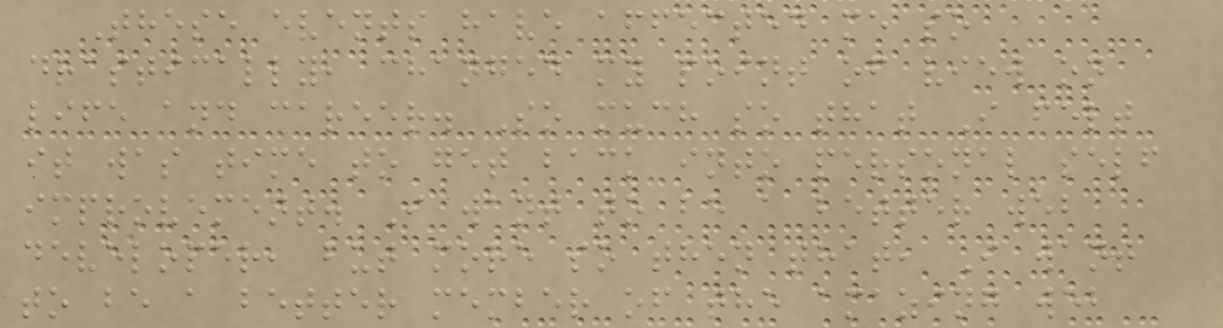These events have affected me so
drastically, changed my point of view on
life and career. So much so that I felt
it was time to get back into personal self
improvement. I want to be a better web
developer, but more so then that, I want
to be a better member of the amazing web
